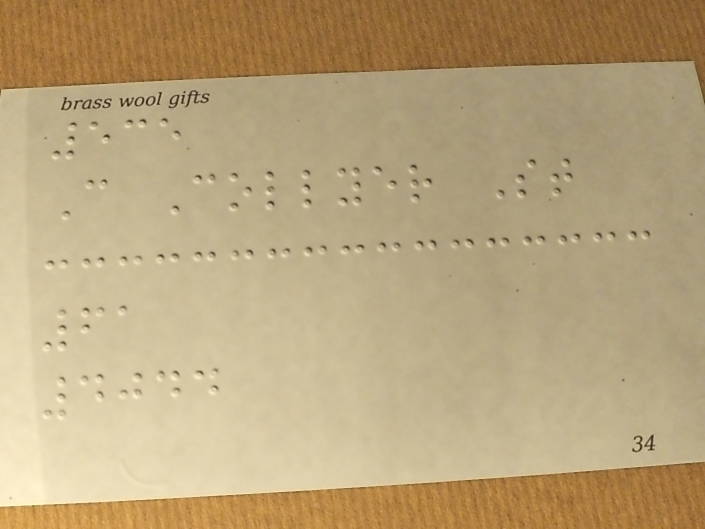535
C Collyer St
61
4044
